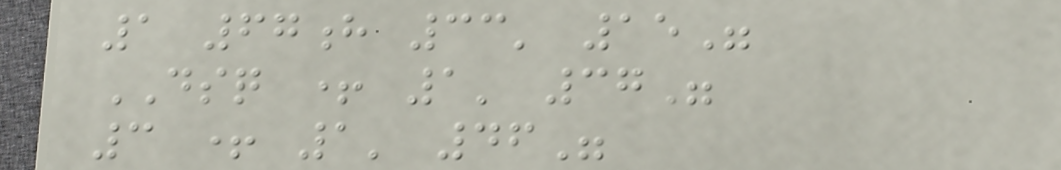1 67h 33' 15"
DSQ + 1' 37"
3 + 1' 46"
